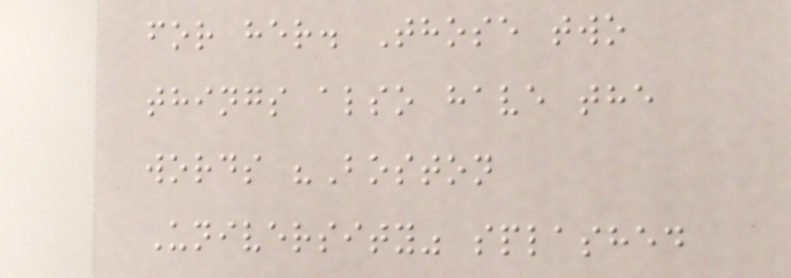for her. Those two
things also have the
words "Boston
University" splashed
